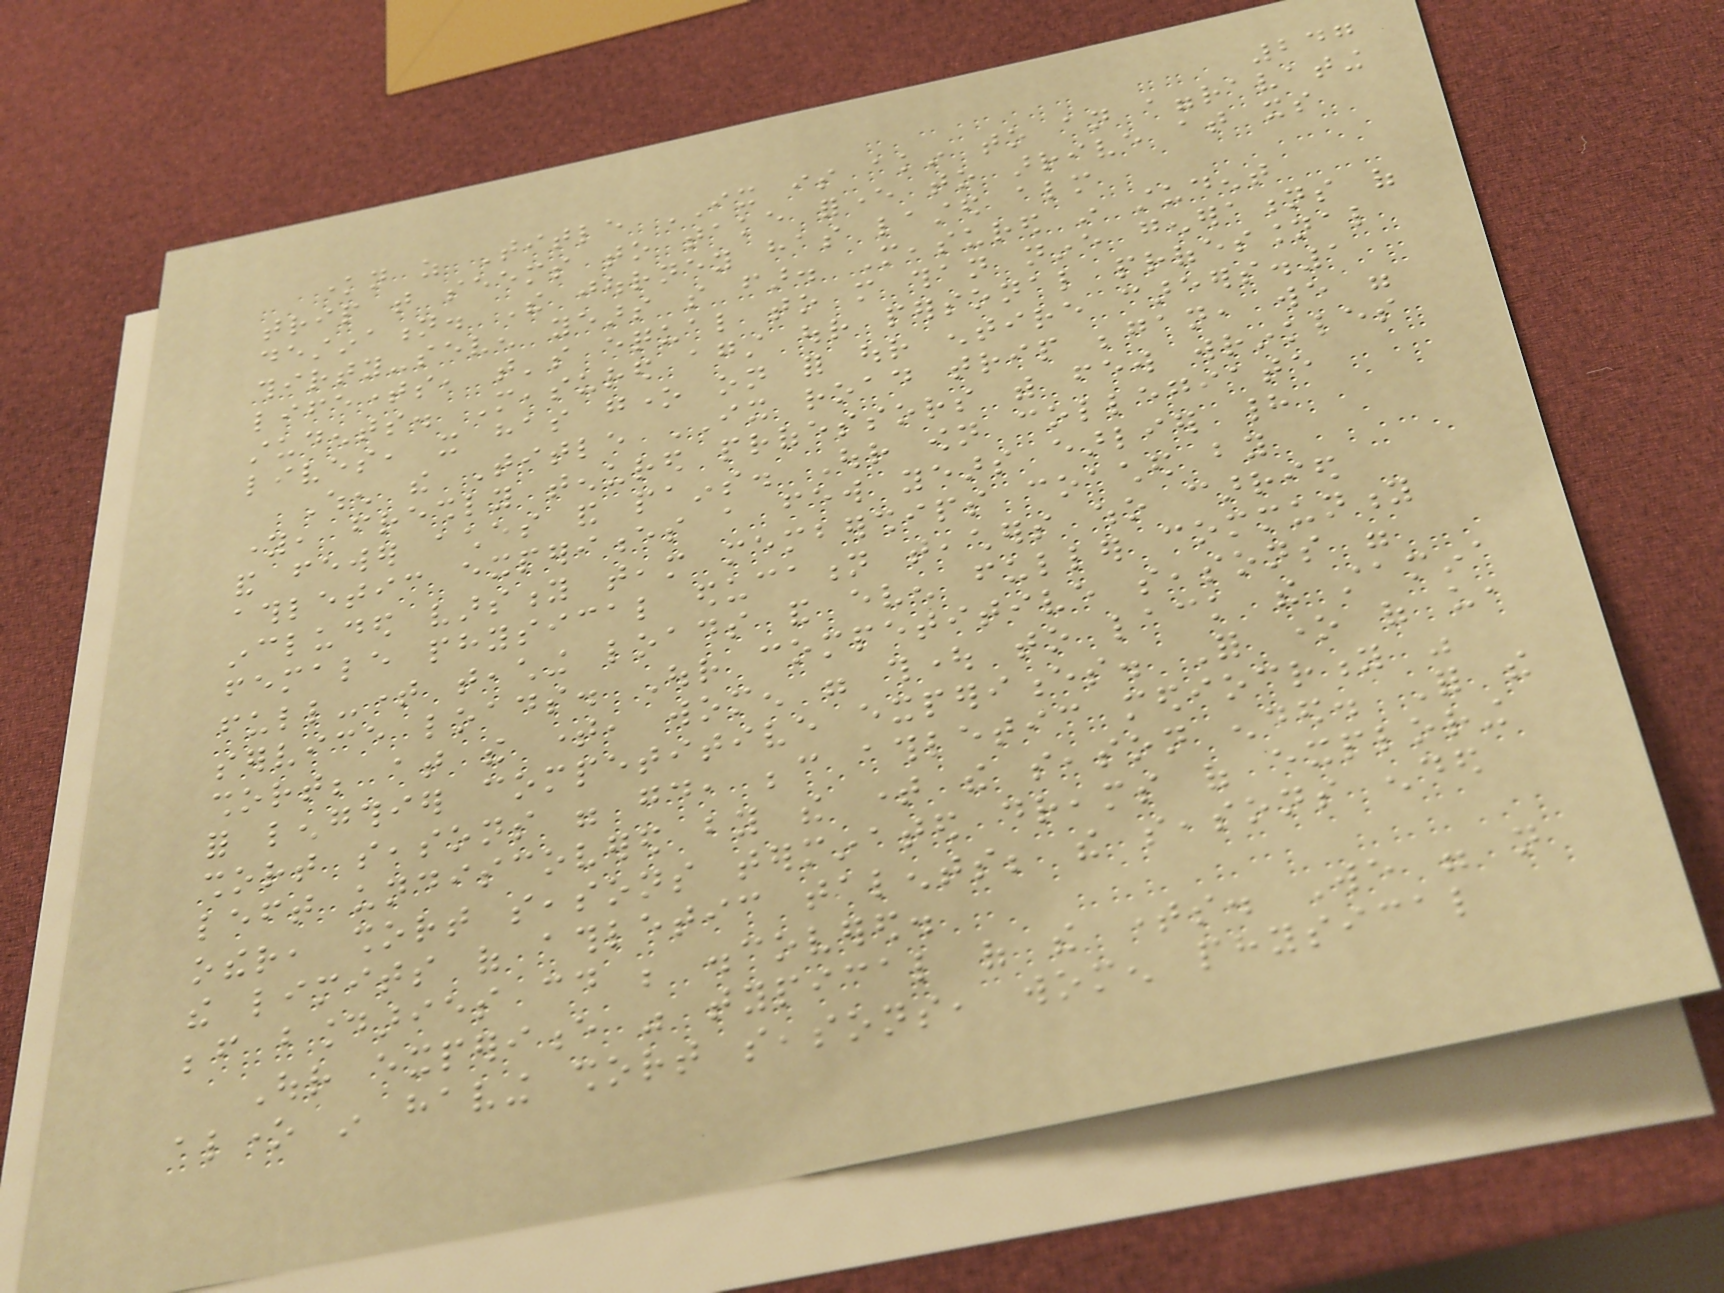247
known as Title IX is akin to an aggravating
trip that seems to take forever to arrive at its
destination. The journey has lasted almost
thirty-seven years so far. Measured in student
lifetimes, that's equal to more than nine generations of
students. Measured against our personal professional
lives, it has gone on for our entire careers.1
When the Title IX road trip began, we were
young, freshly tenured professors with few wrinkles
and fewer aches and pains. Our own collegiate
athletic experiences a few years earlier had
included varsity team memberships coached by
female physical education teachers who carried
full-time teaching loads and even fuller community
service loads. Our competitive seasons were
short; at the time, women were thought to lack the stamina
for lengthier competitive experiences. For one of us,
short seasons were good, because athletic mediocrity was
left undiscovered by the time the season ended. For the
other, short seasons terminated dreams of exploring
the limits of athletic talents; the seasons ended
before boundaries could be discovered.
Our experience was typical of the times. We were not
alone in having short seasons, women physical
